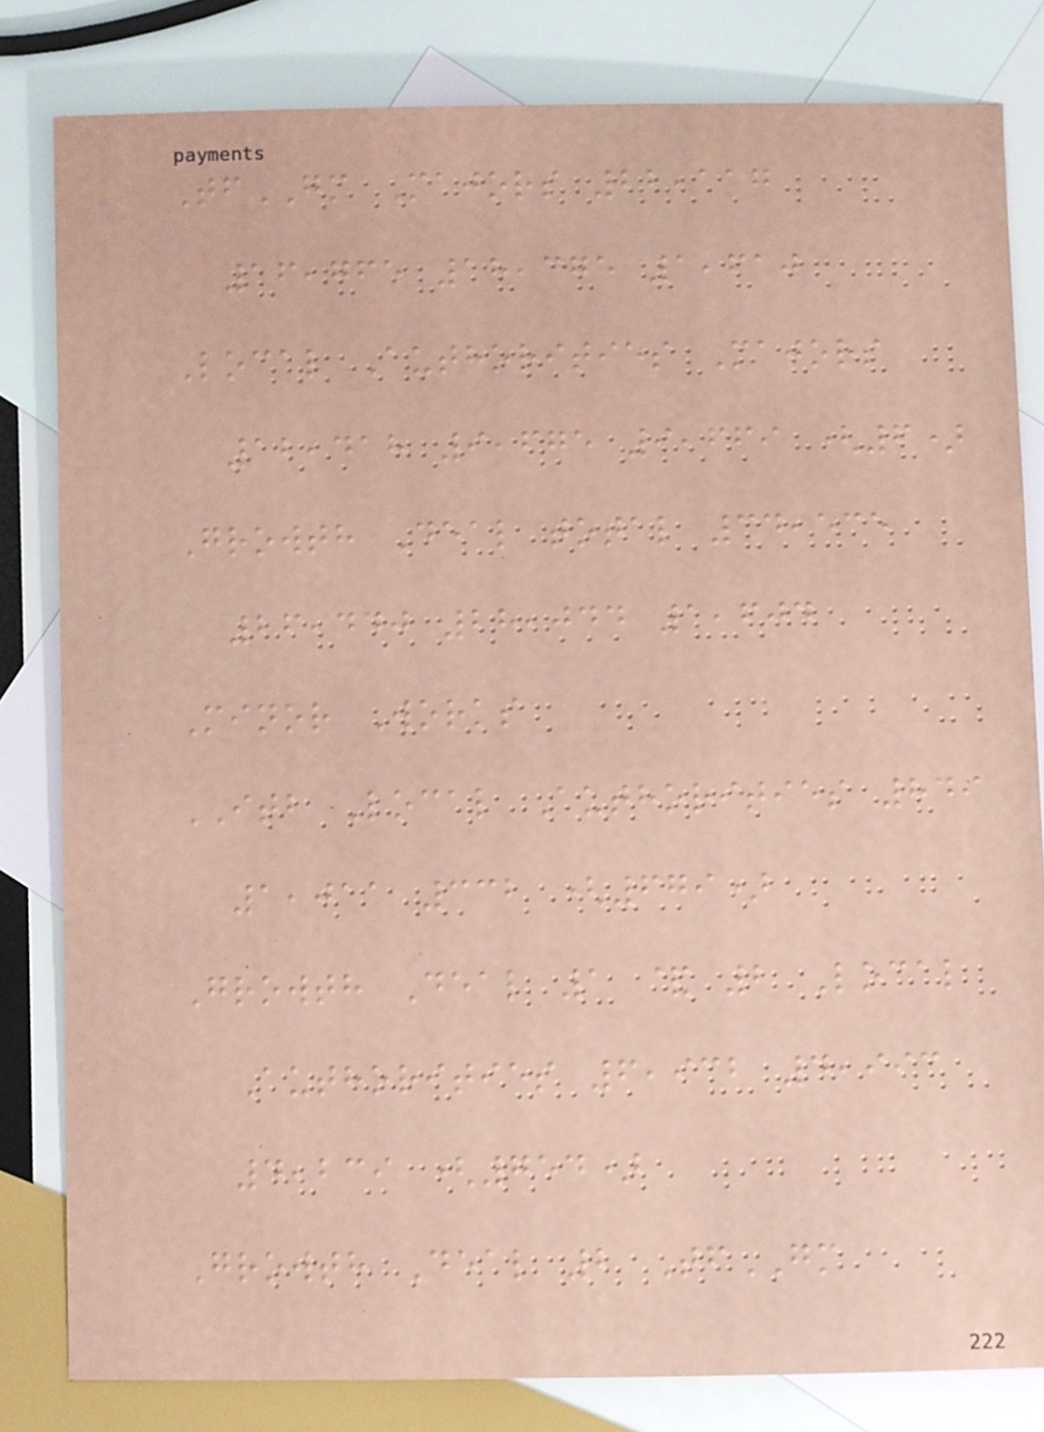TfGM Majors 22,117
16,765 18,375 1,610
Local Authorities Majors
12,418 9,675 9,669 (6)
Growth Deal total 34,535
26,440 28,044 1,604
Minor Works
ITB Local Authorities 849
1,011 332 (679)
Growth Deal 1 & 2 Local
Authorities 6,932 4,993
4,239 (754)
Growth Deal 2 TfGM
